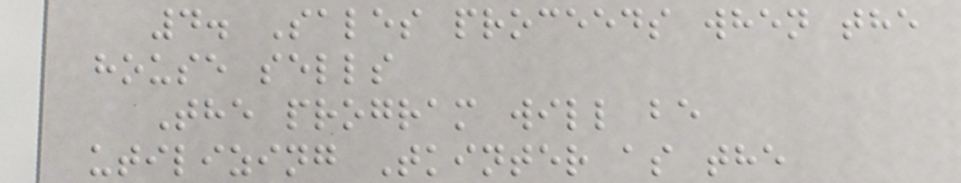4. Sales proceeds when the
house sells
The program will be
utilizing Tkinter as the
